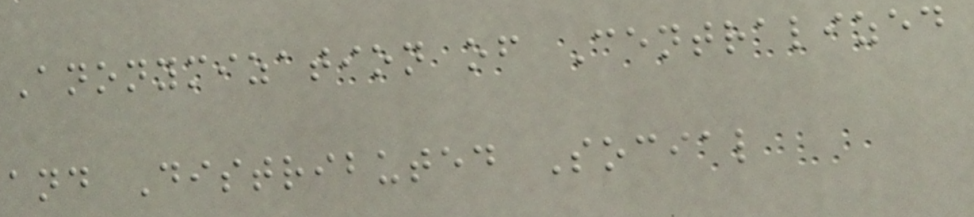Anonymization of Centralized
and Distributed Social
